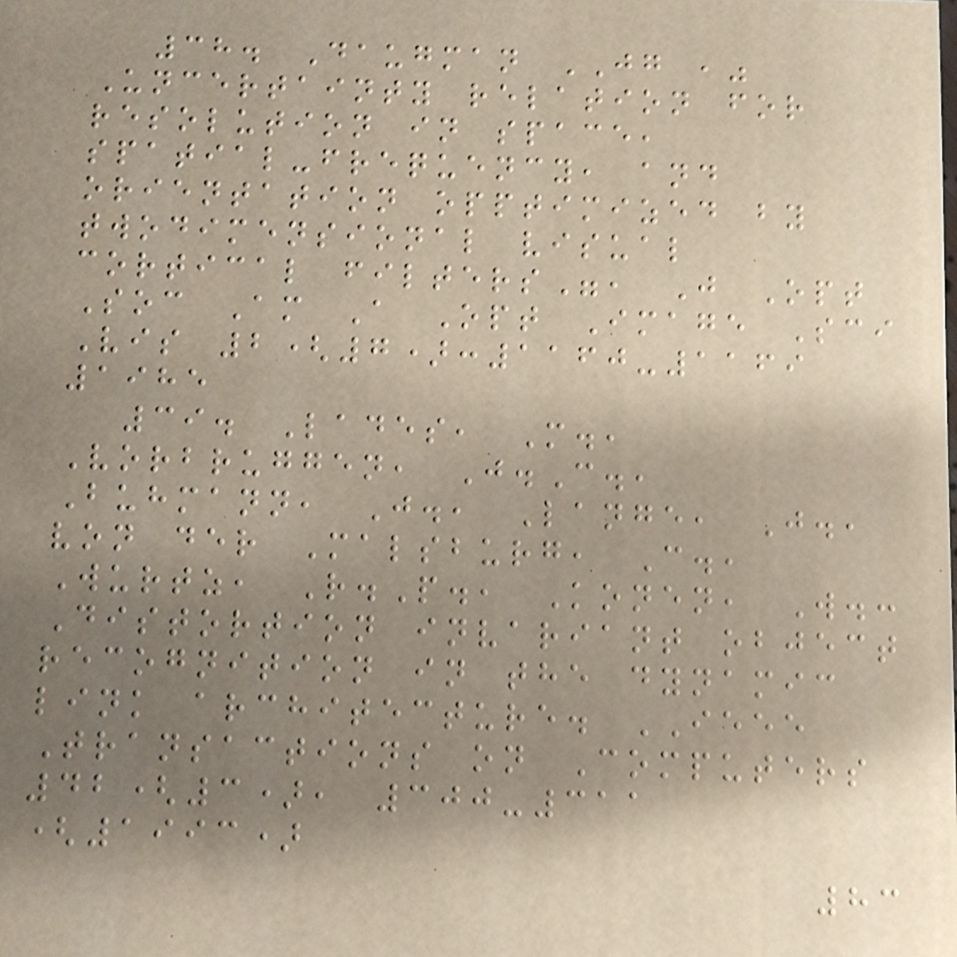38. Daugman JG ,"
Uncertainty relation for
resolution in space,
spatial-frequency, and
orientation opptimized by
twodimensional visual
cortical filters", J Opt
Soc Am A Opt Image Sci
Vis 2(7):1160-1169
1985
39. Lades, M.,
Vorbruggen, J.C.,
Buhmann, J., Lange, J.,
von der Malsburg, C.,
Wurtz, R.P., Konen, W.:
Distortion invariant object
recognition in the dynamic
link architecture. IEEE
Transactions on Computers
42(3), 300-311
(1993)
83
